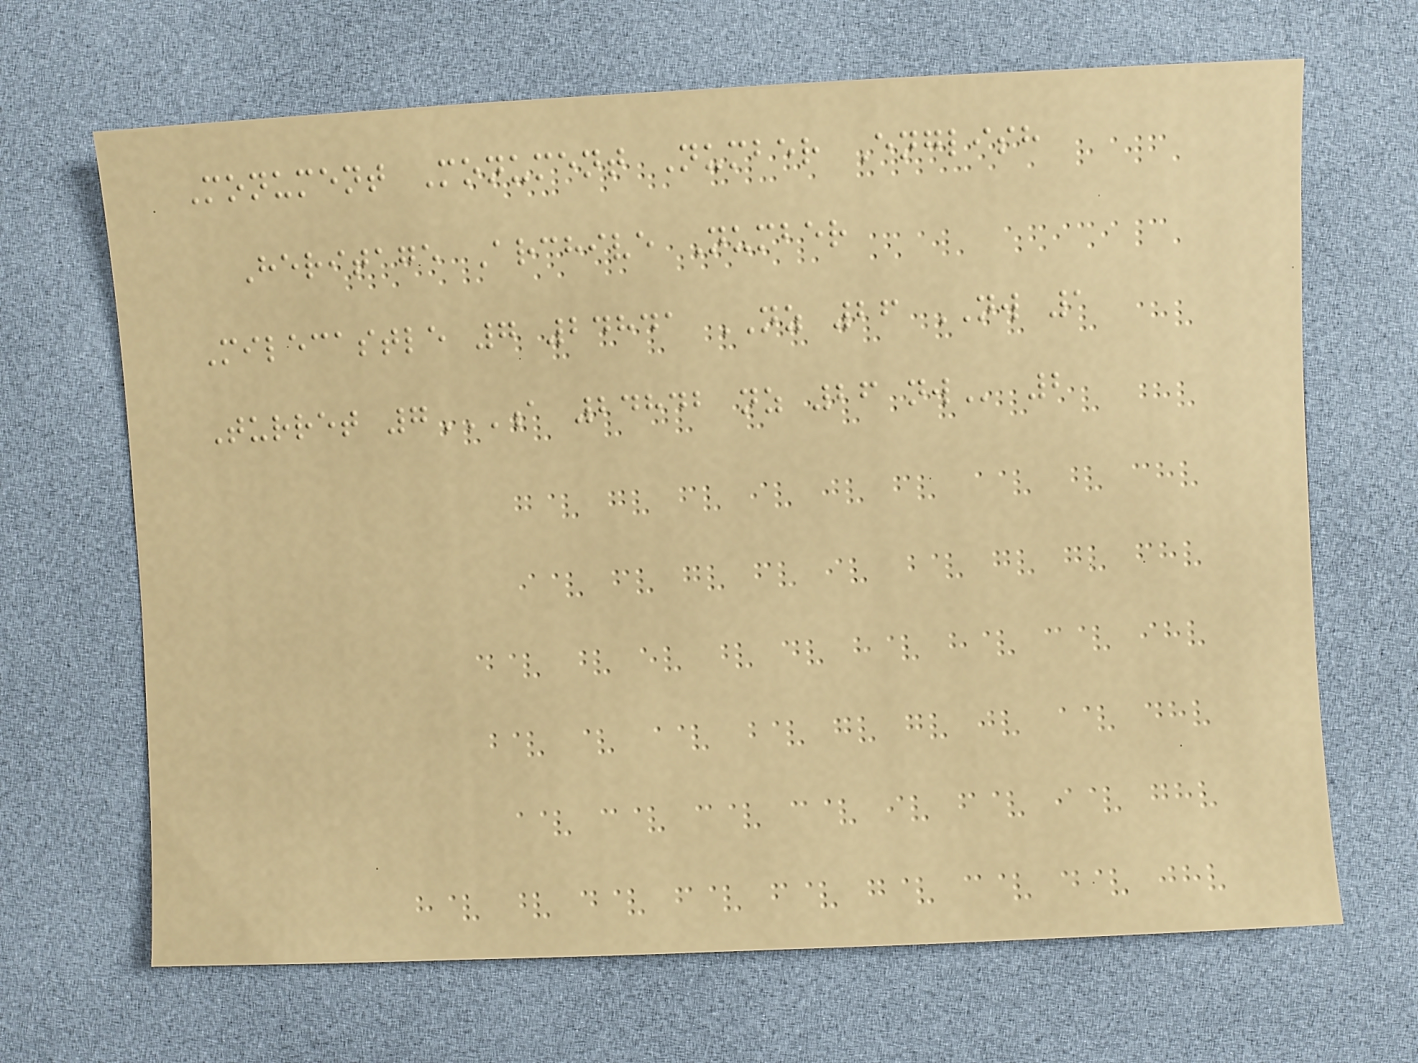Monument Monument Number English
Heritage Archive Number
Milecastle 7 24841 NZ 26 NW 1
Turret 7A 24842 NZ 26 NW 2
